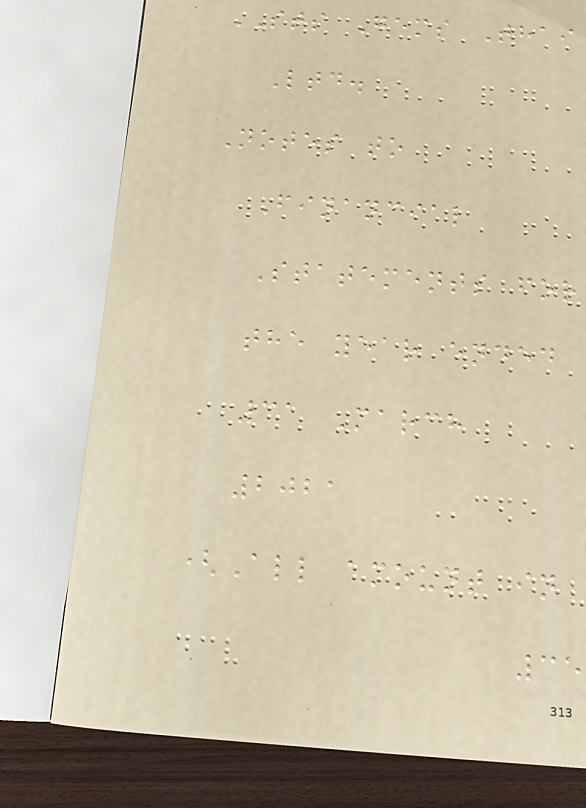STS Gems Thai
Ltd.
Notes to
Financial
Statements for
the year ended
31 March
2021
(All amount in
35
